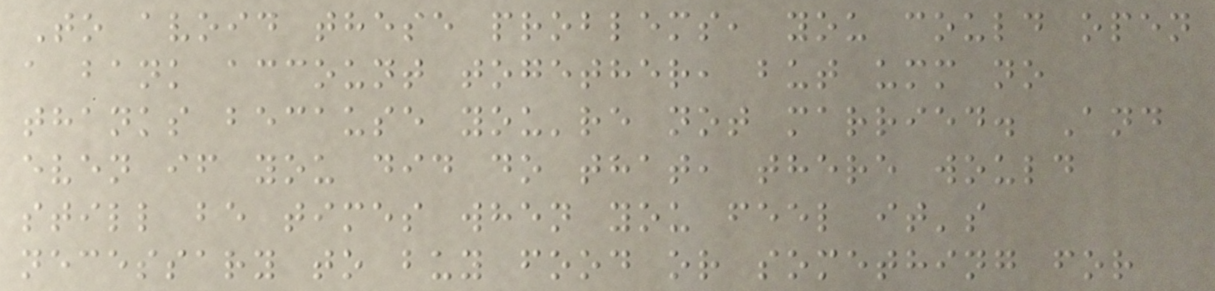To avoid these problems, you could open
a bank account together, but umm no
thanks because you're not married. And
even if you did do that, there would
still be times when you feel it's
necessary to buy food or something for
